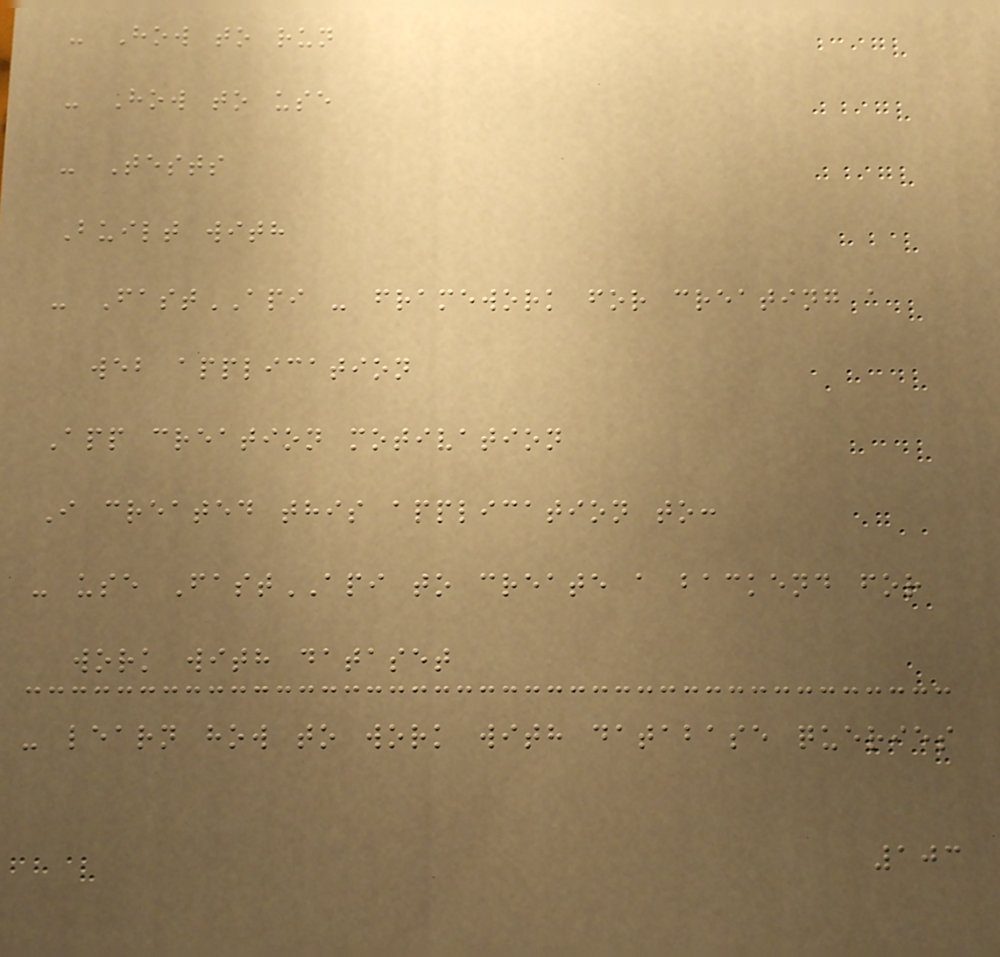- How to run
- How to use
- Tests
Built with
- FastAPI - framework for creating a
web application
App creation motivation
I created this application to:
- use FastAPI to create a backend for
work with dataset
- learn how to work with database queries
103
